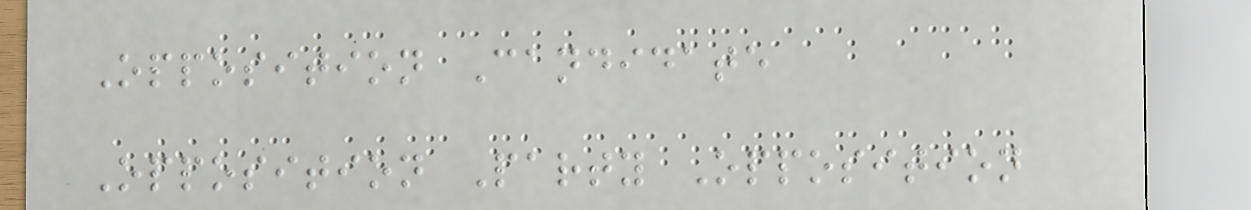Opposition Candidate
Opposition Party Opposition
